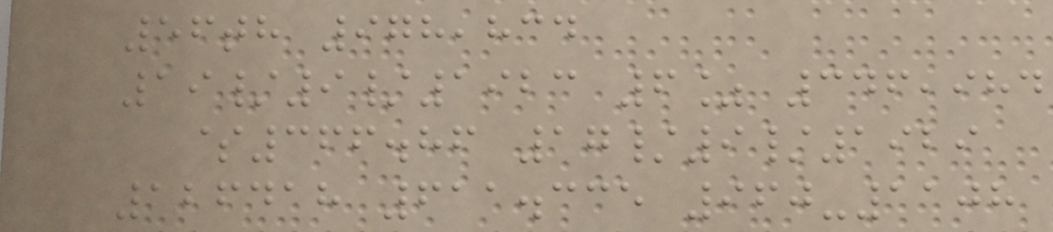56th 978,834
19/9/1923 6% 346,984
$366.86 17/9/1929
126418 611.335 960-1108
